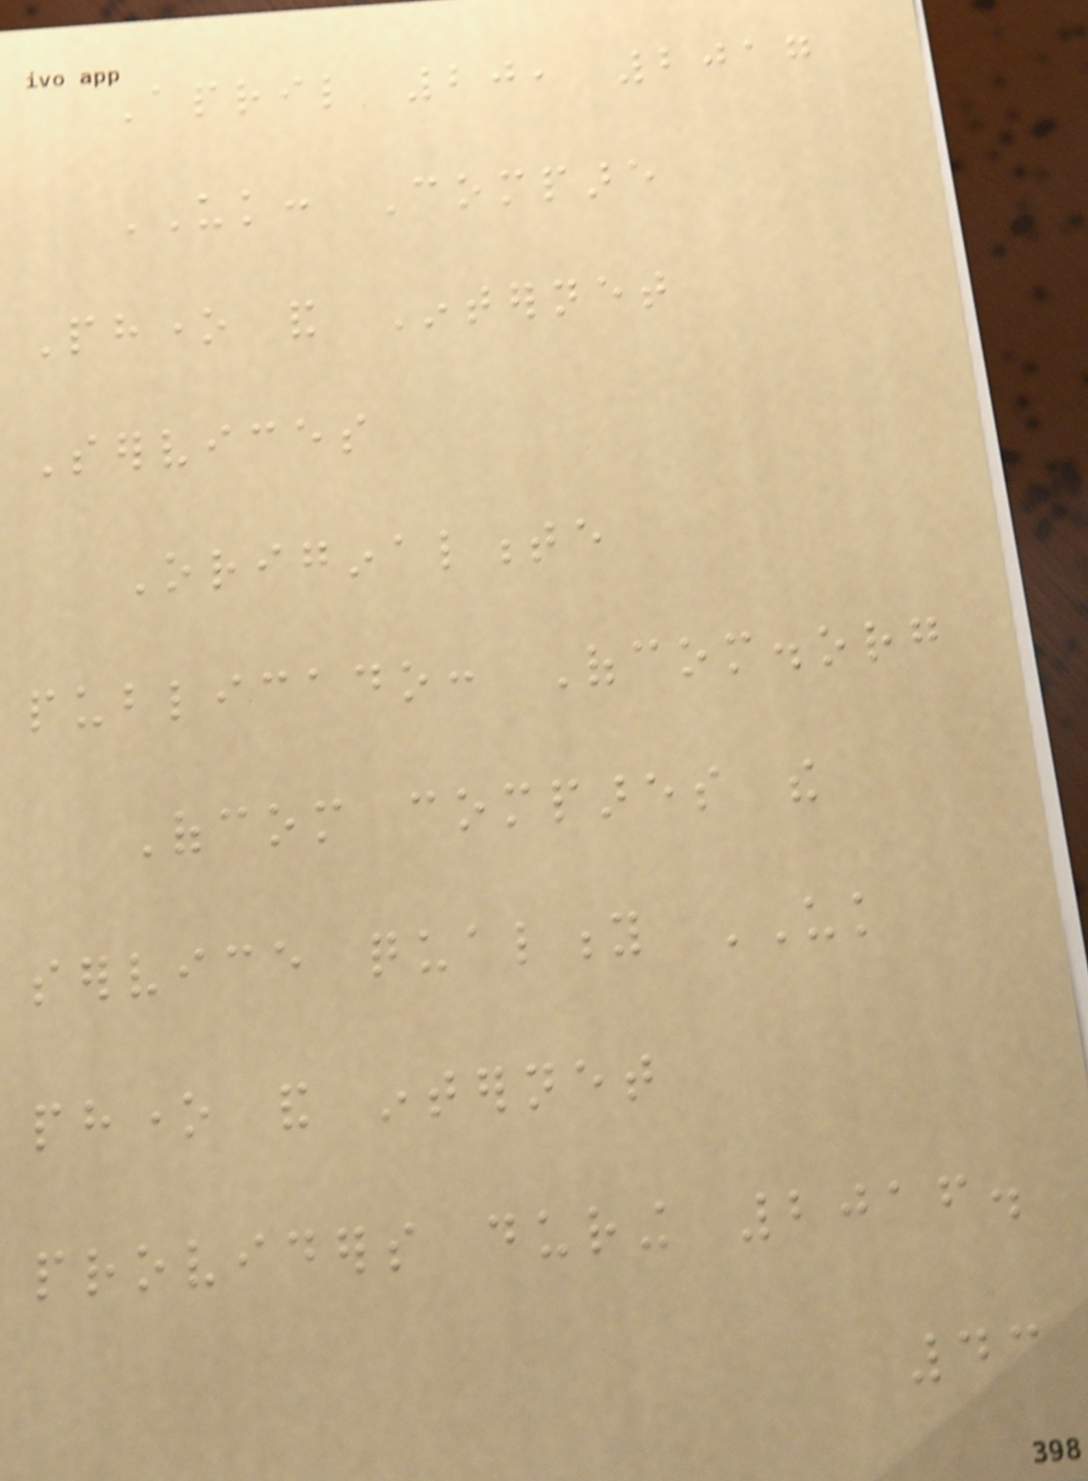April 20, 2017
UK: Compare
Phone and Internet
Services
Originalmente
publicado: Ofcom.org
Ofcom compares the
service quality UK
phone and internet
providers during 2016.
43
